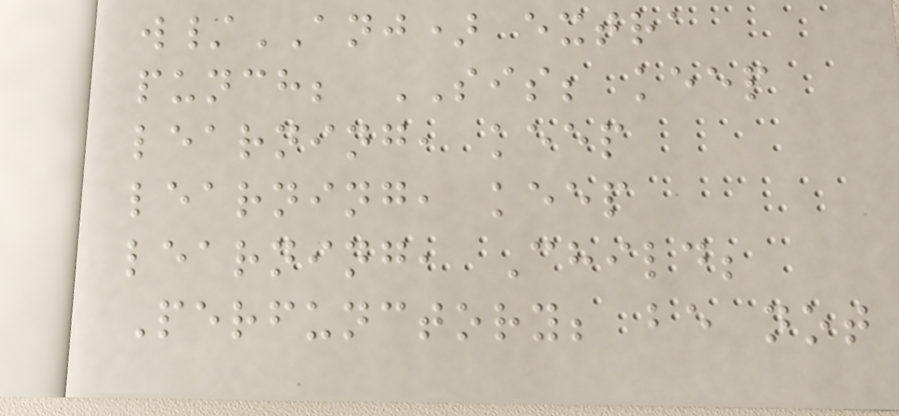w/ANJ) extra
punch; SIS; keep
learning, keep
learning, keep
learning, Child;
Perfunctory; be not
